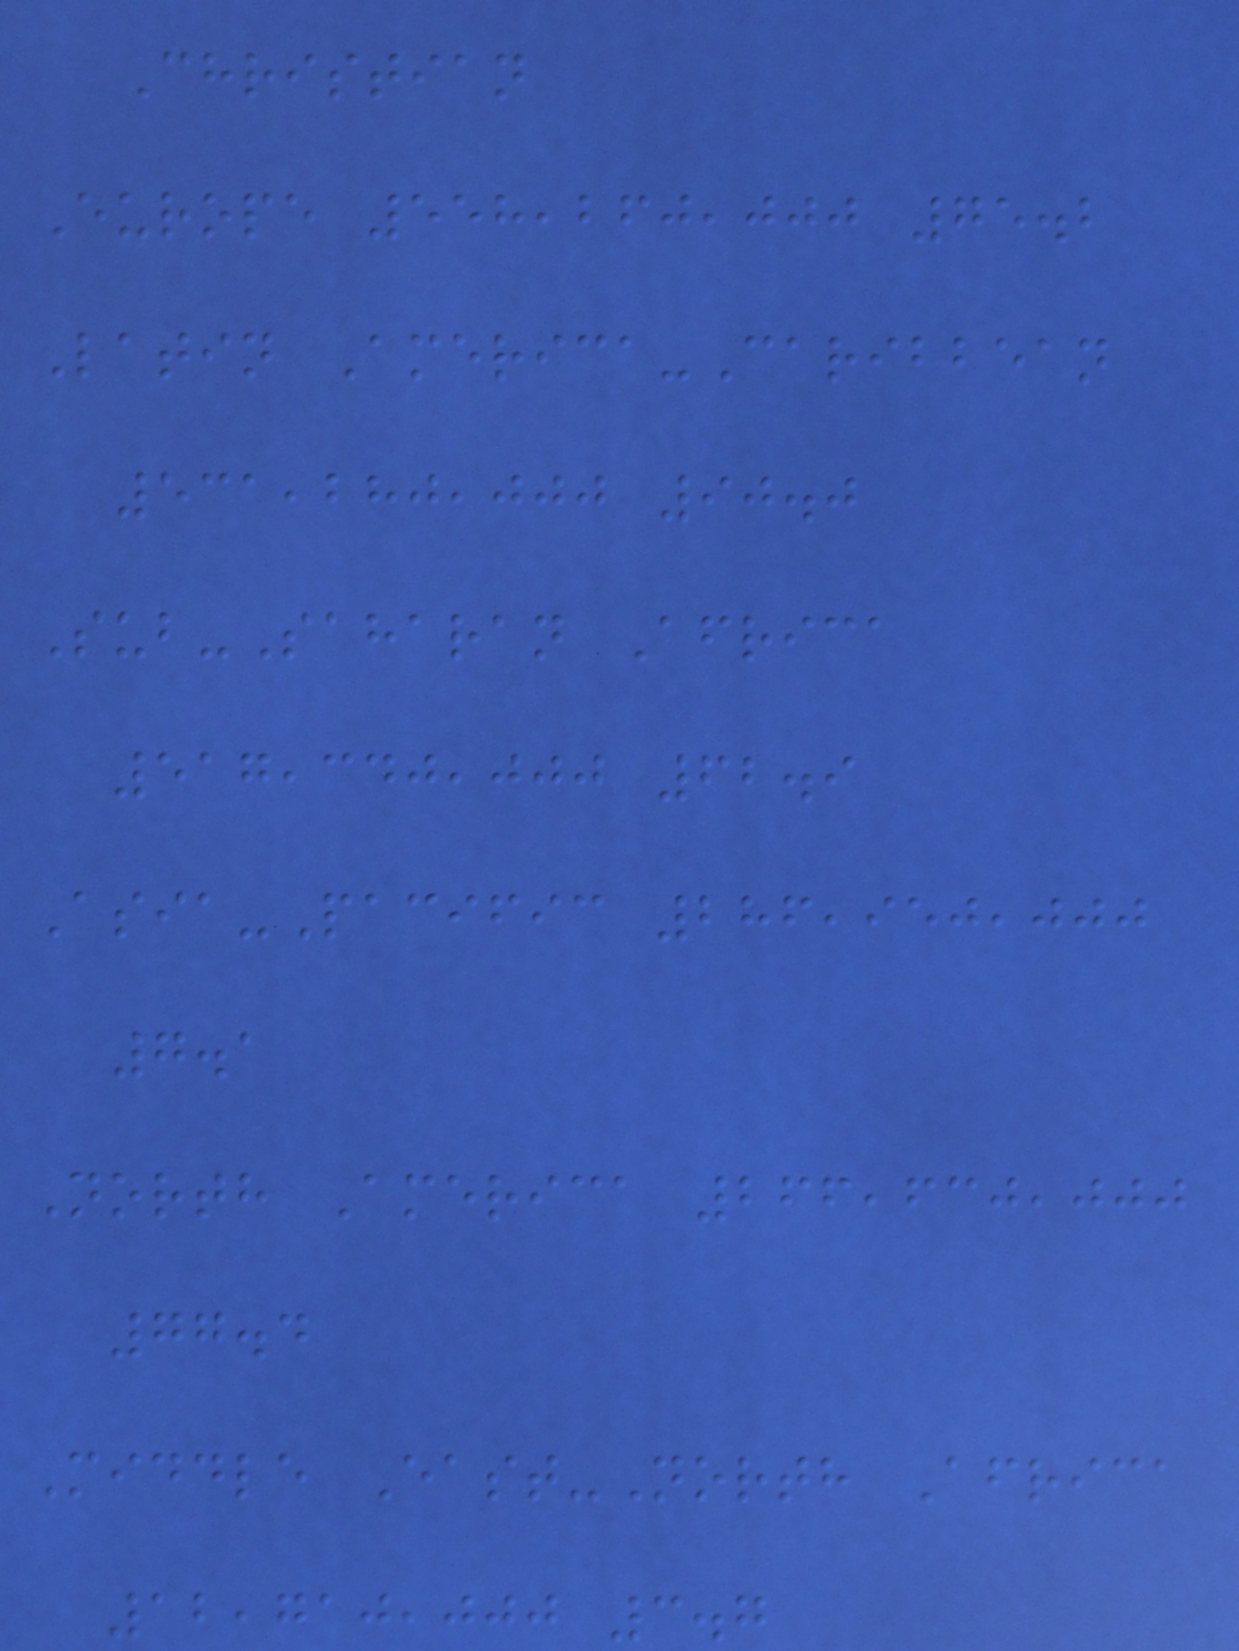Christian
Europe 558,260,000 75.2
Latin America-Caribbean
531,280,000 90.0
Sub-Saharan Africa
517,340,000 62.9
Asia-Pacific 286,950,000
7.1
North America 266,630,000
77.4
Middle East-North Africa
12,710,000 3.7
